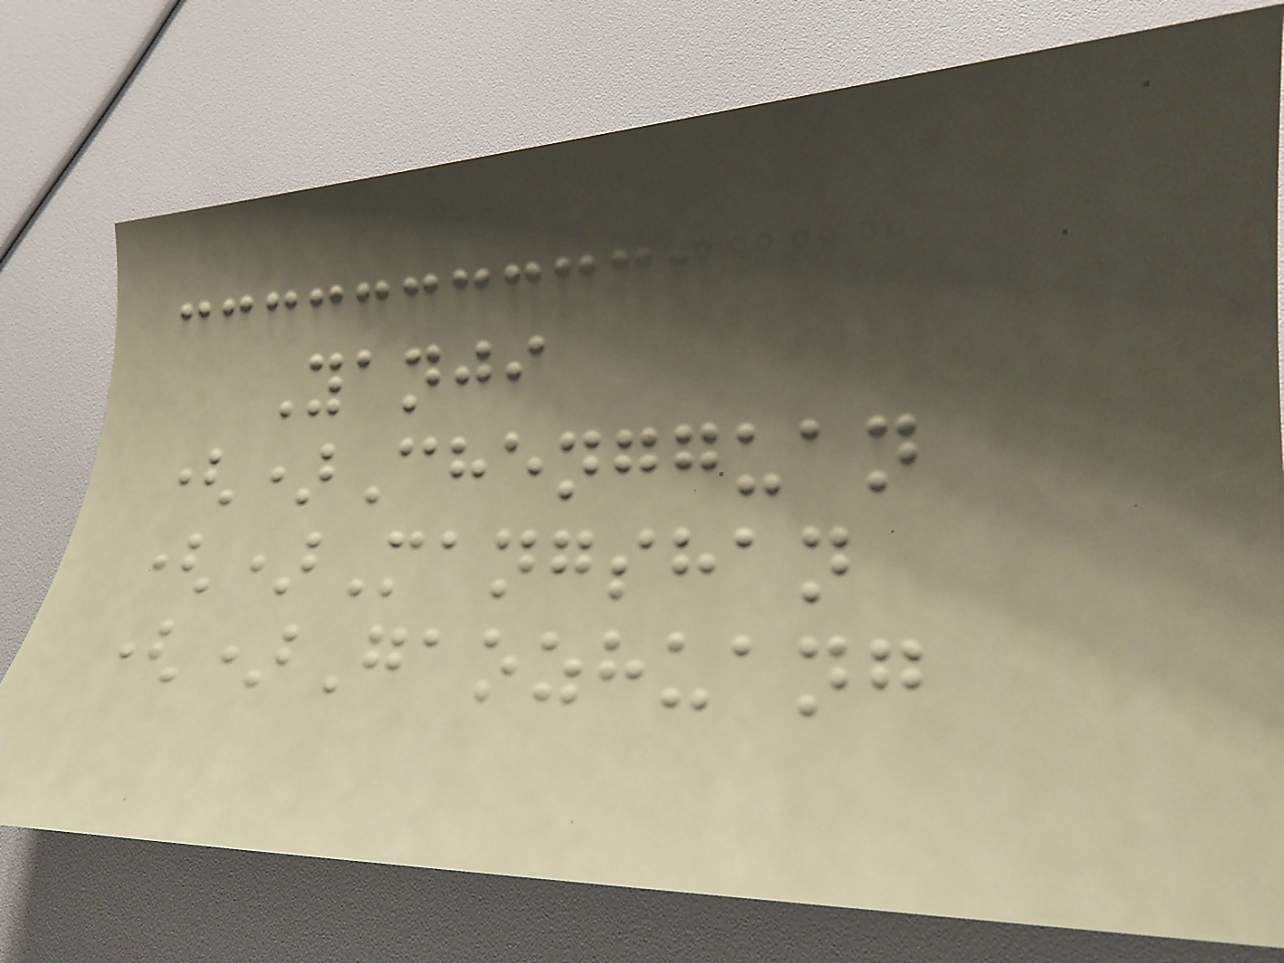Yanji
()Chengguan
()Mangshan
()Gaozhuang
